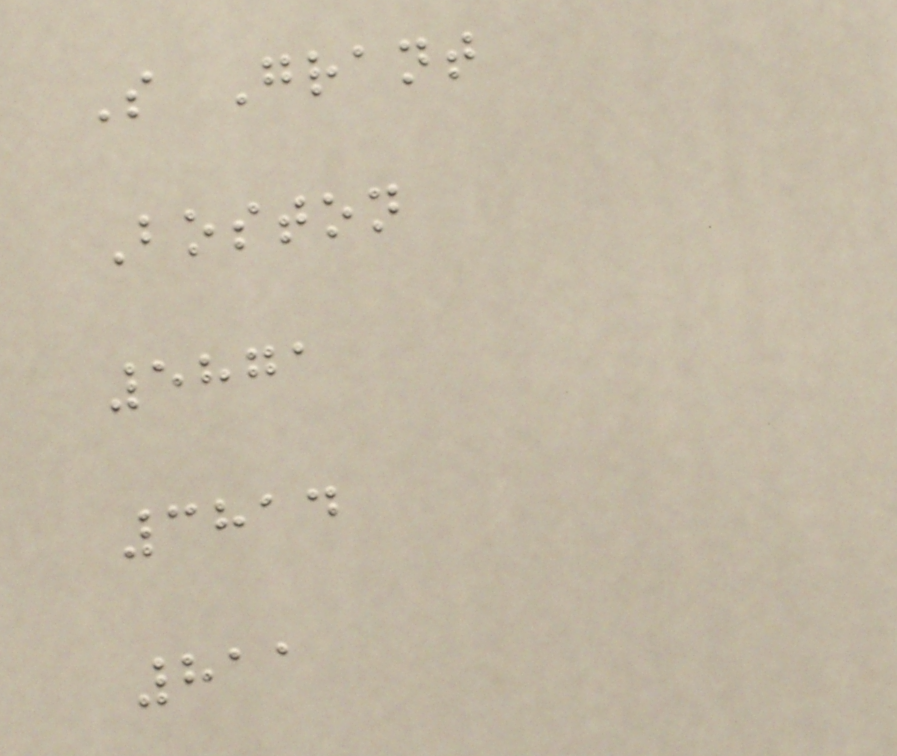S Grant
Boston
5871
3814
811
